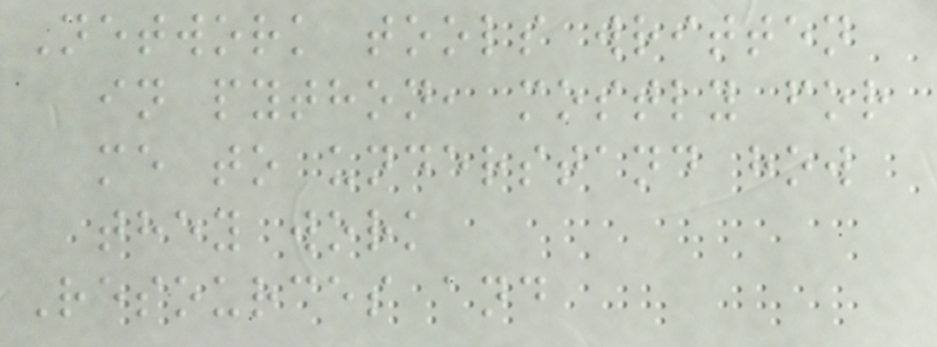Network tools written
in python, mostly for
me to understand how
they work
Resources and
